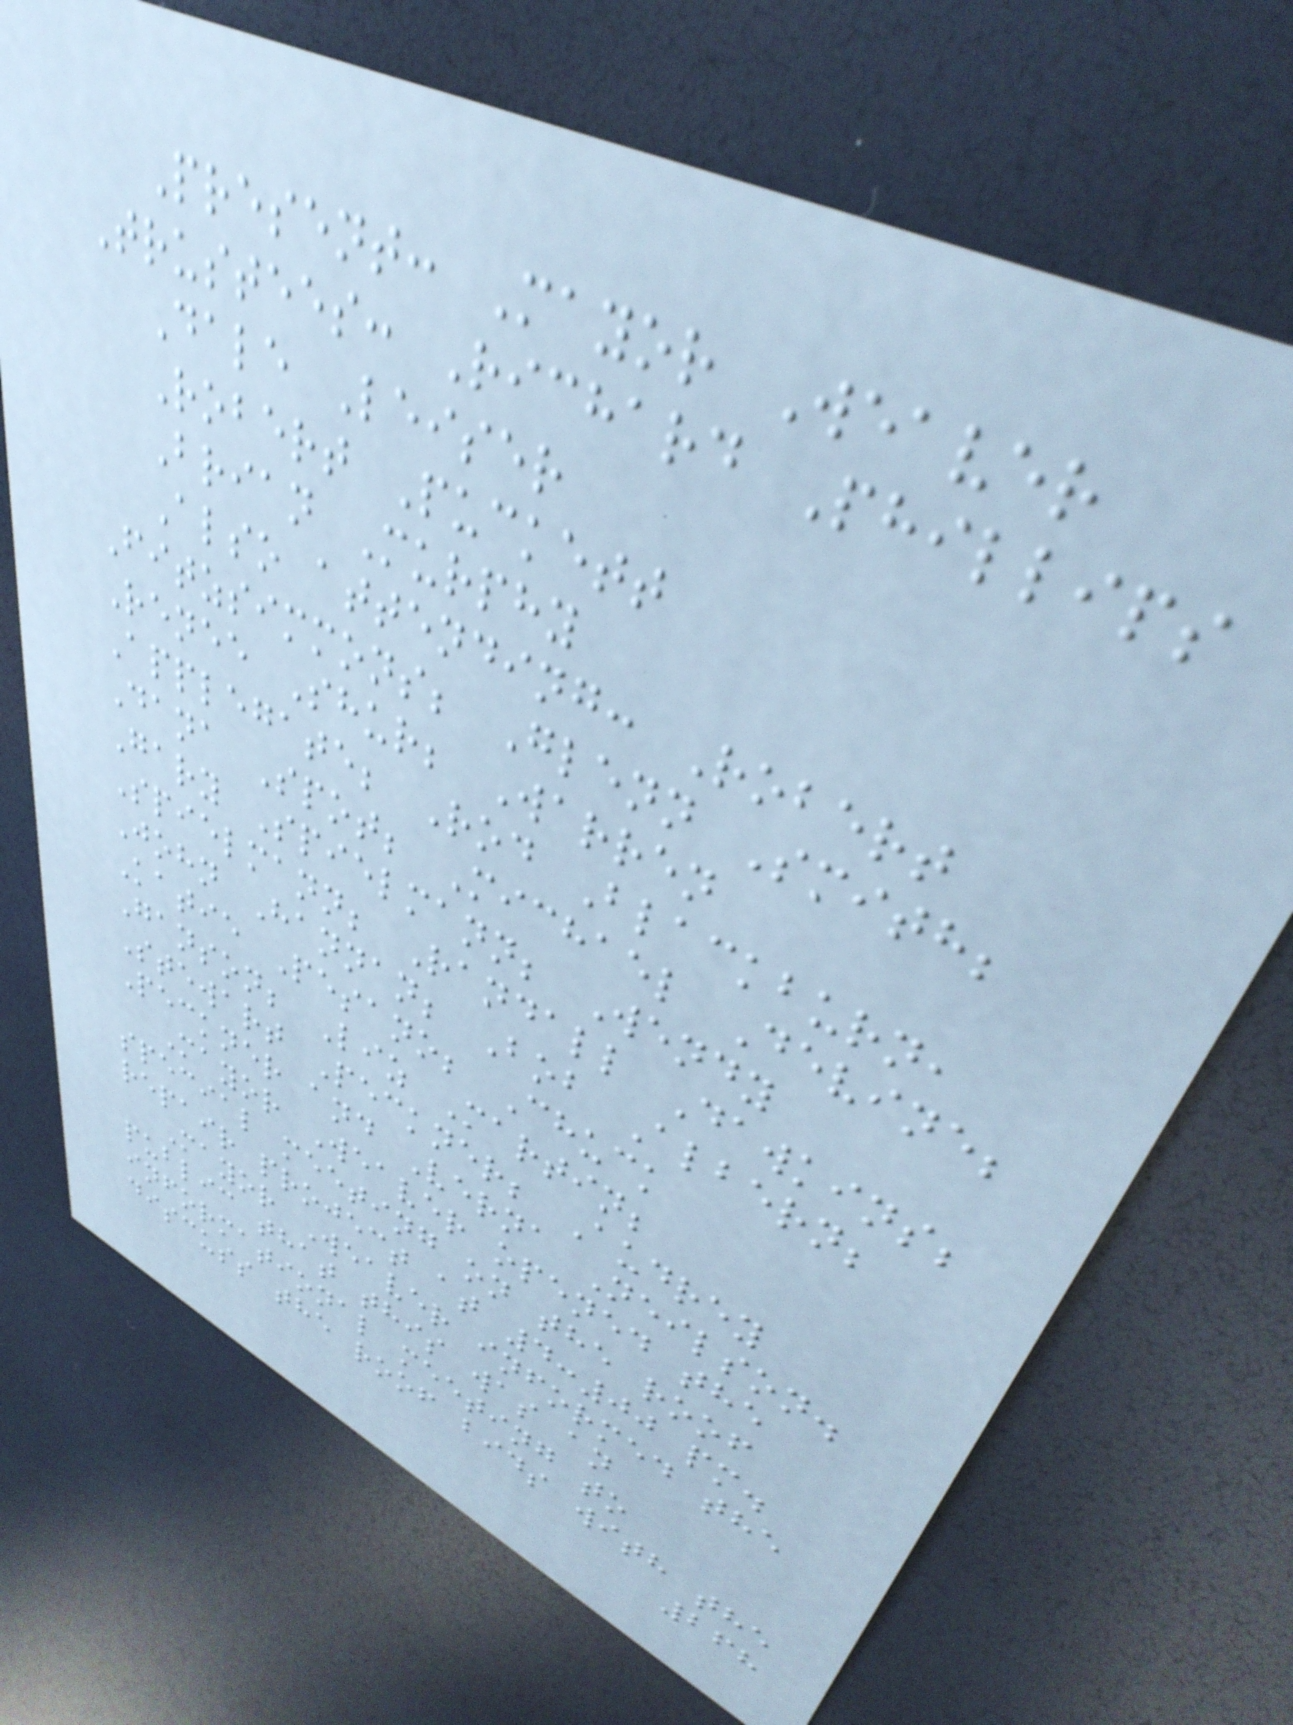Present: Mayor Weaver
Trustees: Richard Phillips
Dale Leiser
Robert Puckett
Brian Murphy
Also attending: Robert
Fitzsimmons; Glenn Smith;
Renee Shur; Warren
Applegate; Rod Blackburn,
Dana Spot; Michael Devine;
Gary Spielmann; Wendy
Spielmann; Randall Dawkins;
John Hannan; Bob Albern;
Katie Pesano; Chuck
Ganson; Liz Martin;
Stewart Peckner; Audrey
Peckner and Verna Neilson.
Mayor Weaver opened the
special meeting on the roof
repair project at 4:00 pm.
Mayor Weaver informed the
public that this was an
informational meeting to
discuss the roof bids with the
268
